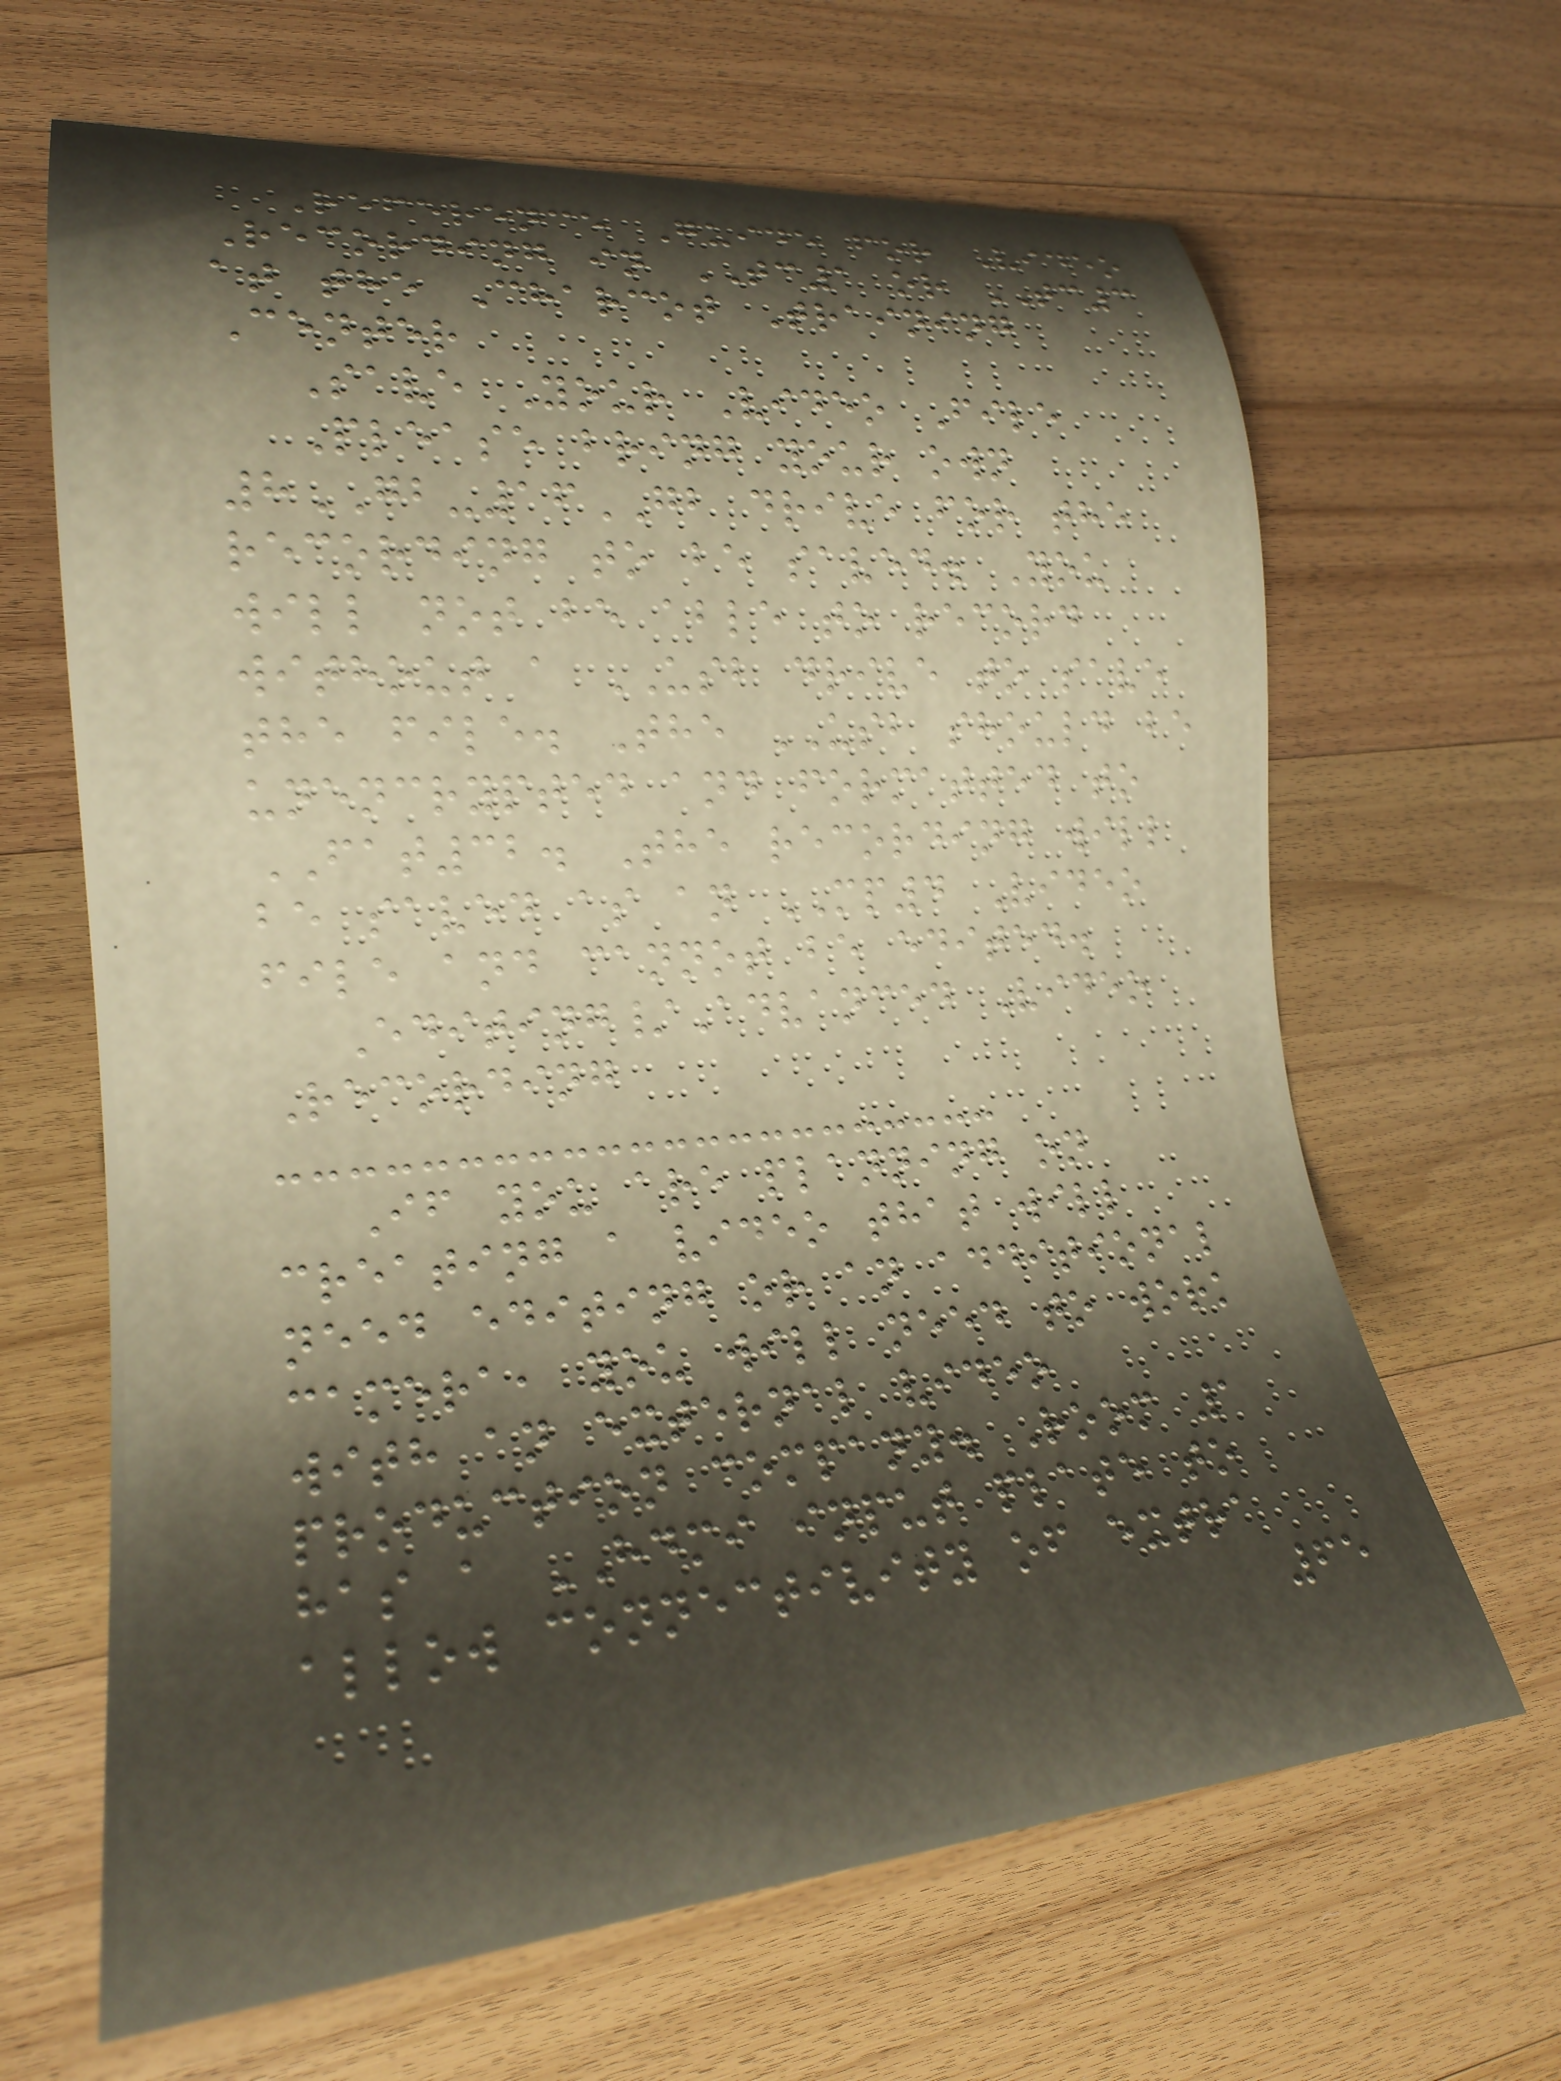Reference Guide for Video
Recording in TC1 or TC3
at the Charcot Training
Center
Save Your Video File
Please bring your own
8GB-16GB drive for the
recording to be saved. You
will not be able to record
without a USB drive to save
the file. The USB should be
unencrypted and formatted to
FAT32. The recording will
be saved as an MP4 Video
file and cannot be edited.
Editing/Advanced Video
Recording
If you are planning on
creating a video that will
need editing or an additional
camera, you will need to work
with an external video
production company. Room 1
has a HDMI input plate to
allow connectivity of extra
65
